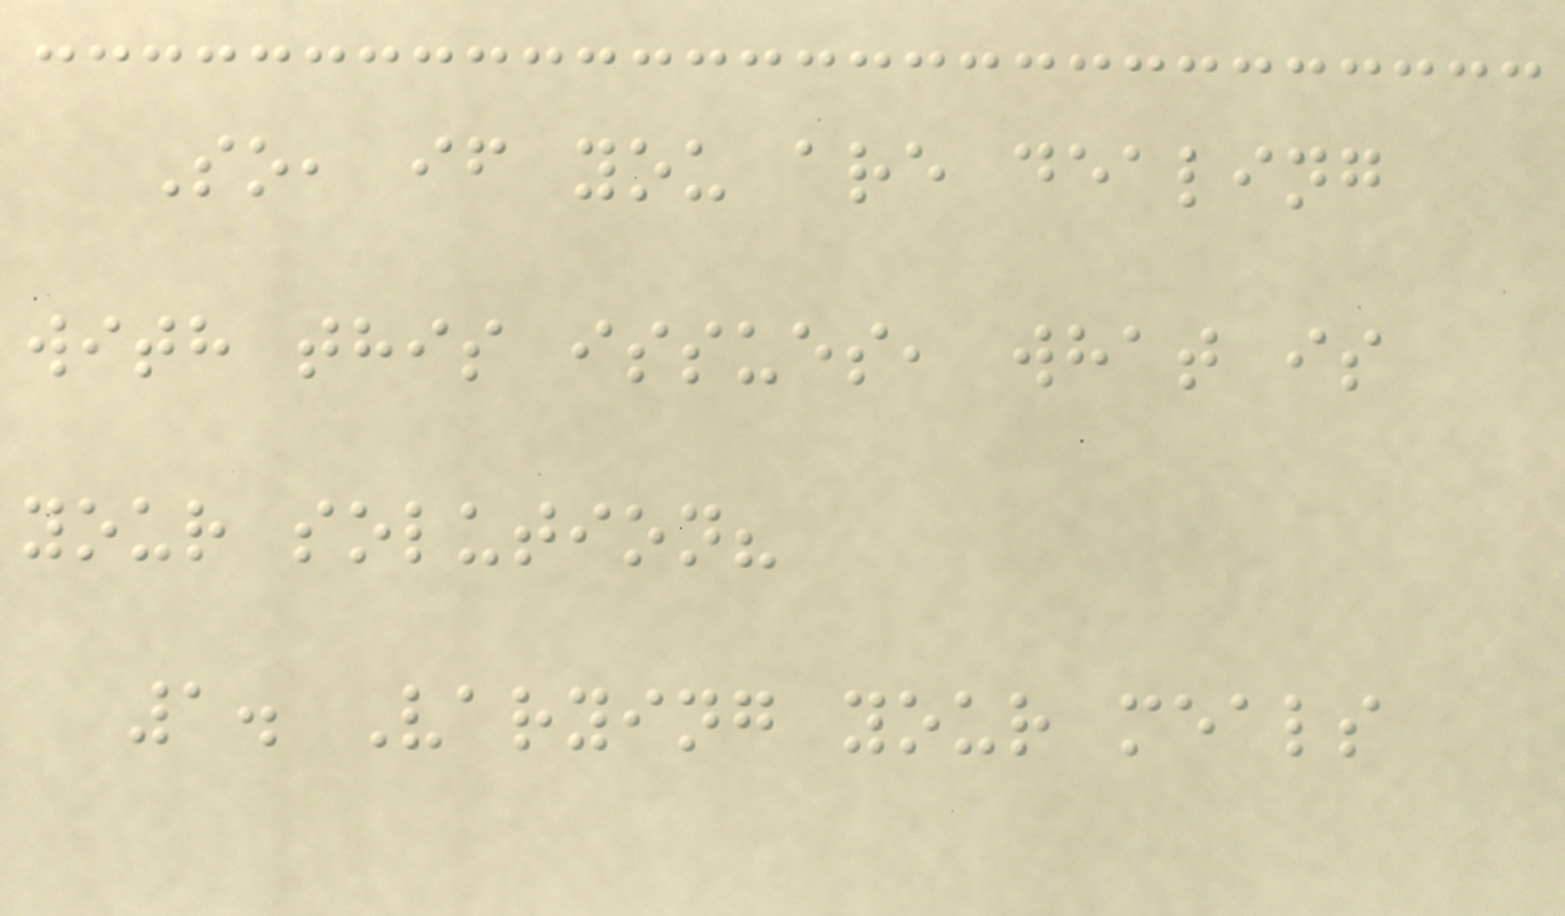So, if you are dealing
with this issues, what is
your solution?
1. Varying your meals
